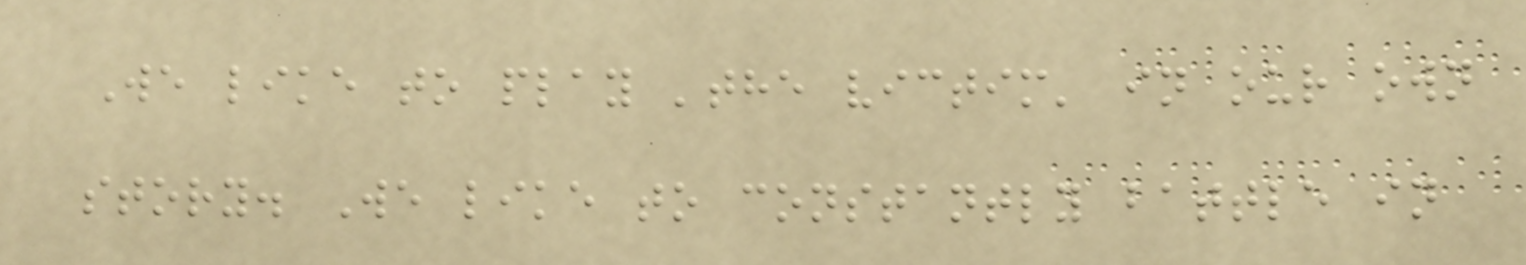We like to play 'the victim' in our own
story. We like to constantly battle in
